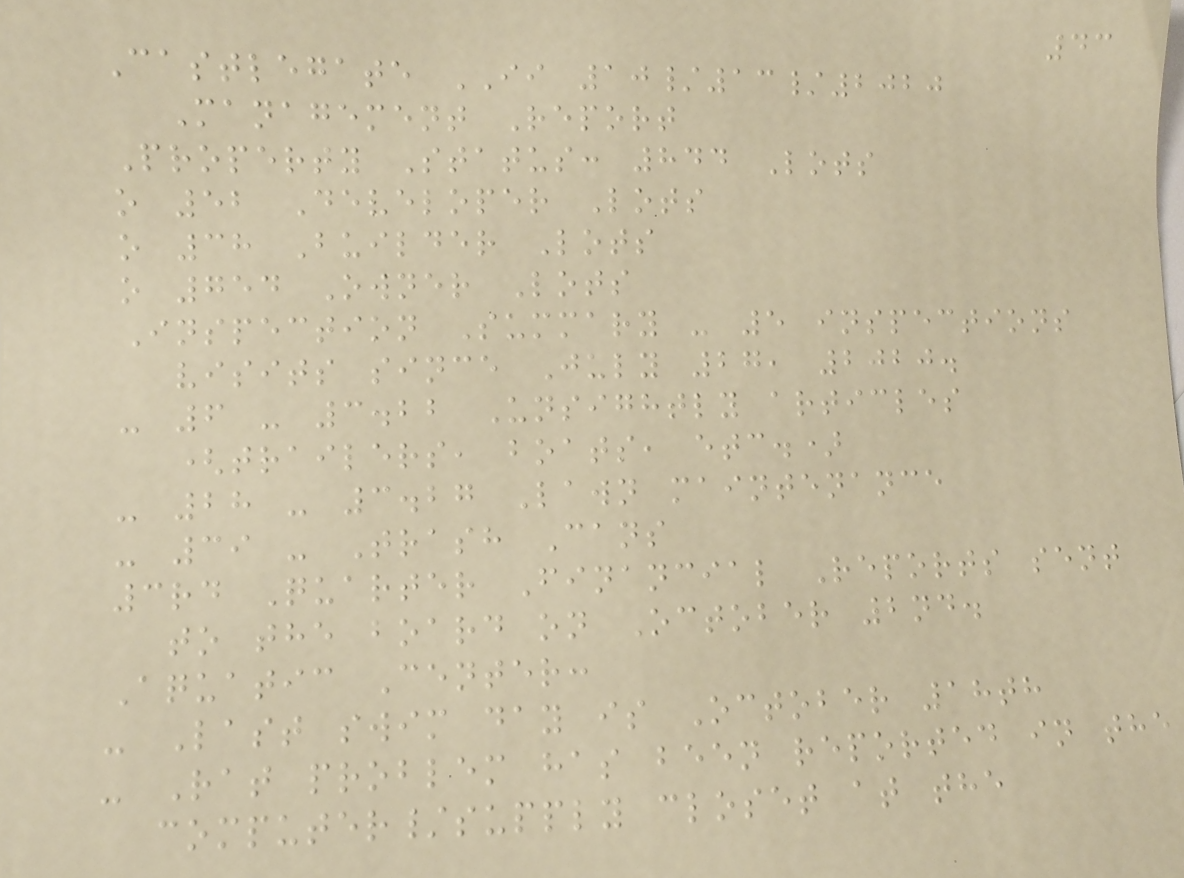43
Castlegate II 10/13/2020
Management Report
Property Status: 844 Lots
o 52 Developer Lots
o 38 Builder Lots
o 754 Owner Lots
Inspection Summary - 5 inspections
visits since July 27, 2020.
- 6 - 3.22 Unsightly articles
(trailers, boats, etc.)
- 28 - 3.27 Lawn maintenance
- 39 - Trash Cans
3rd Quarter Financial Reports sent
to the board on October 2nd.
Aquatic Center:
- Last swim day is October 18th
- Rat problem has been reported in the
computer/supply closet at the
